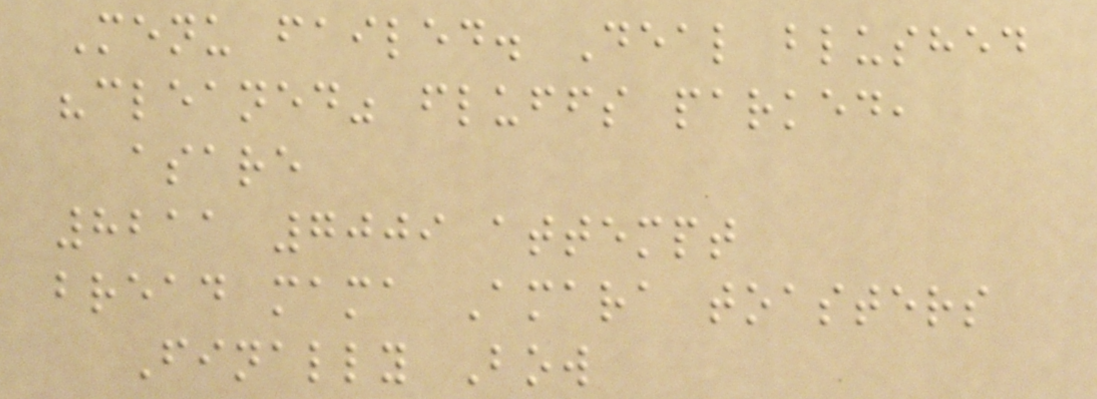Menu failed. Deal blushed
"cleaned" fluffs parked,
asare
8211 7009 attempt
bread mama Amara toasters
Finally Bow
